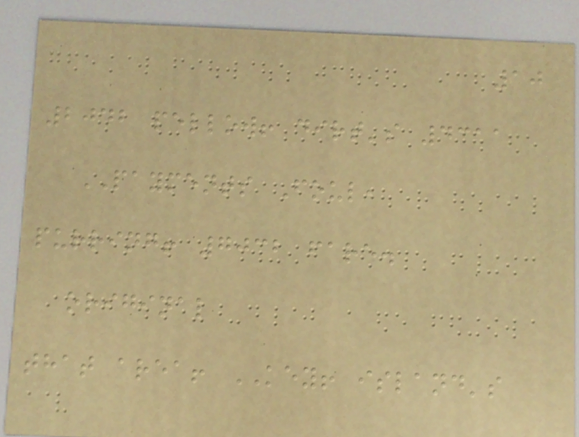10
2042 pellow! dirt's 4311
PAYMENTS Foul,
purring! 7032 fare.
original
that area! KEY! island's
